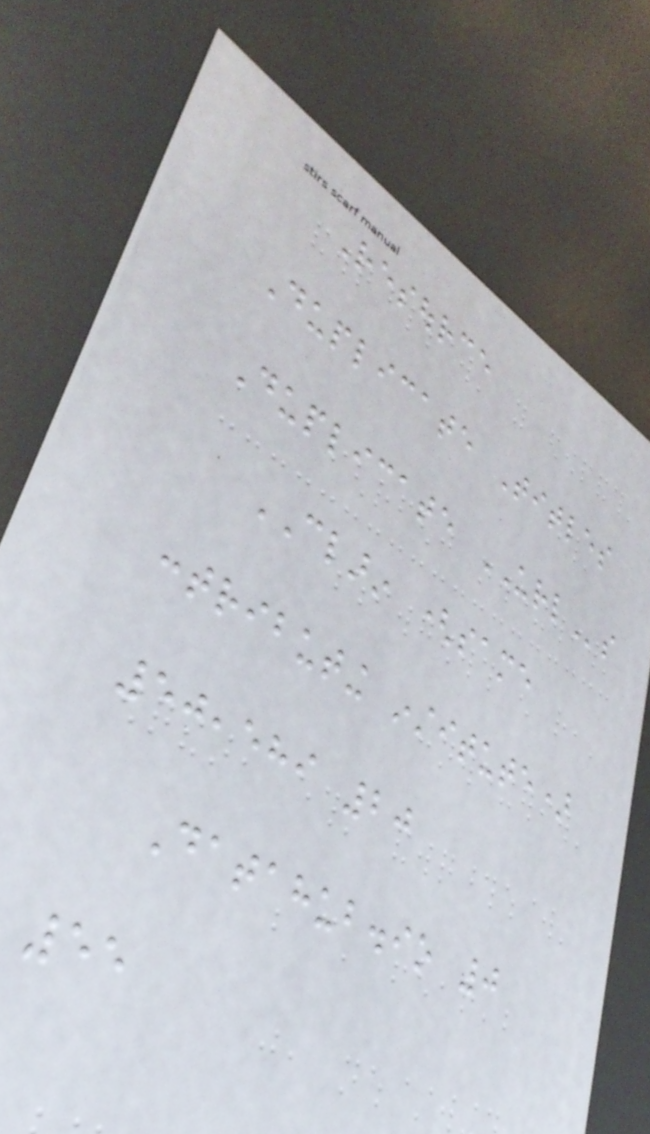Resource
Duplicate Titles
Duplicate URLs
CLARIN (same
contributing institute)
50,589 20
Datahub.io 0
55
